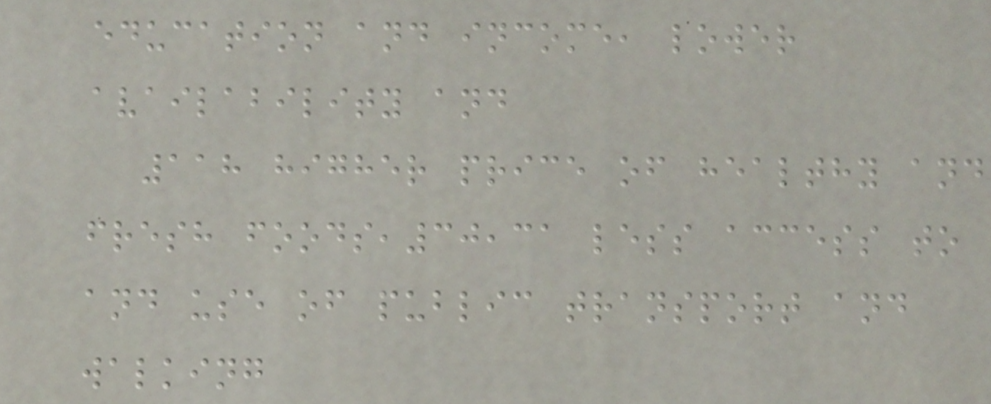education and income, lower
availability and
118 higher price of healthy and
fresh foods,30,31 less access to
and use of public transport and
walking
